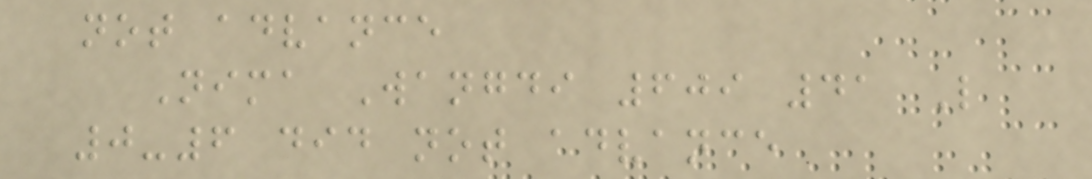not advance
Nima Wangdi 609 41 L
0-6 did not advance
